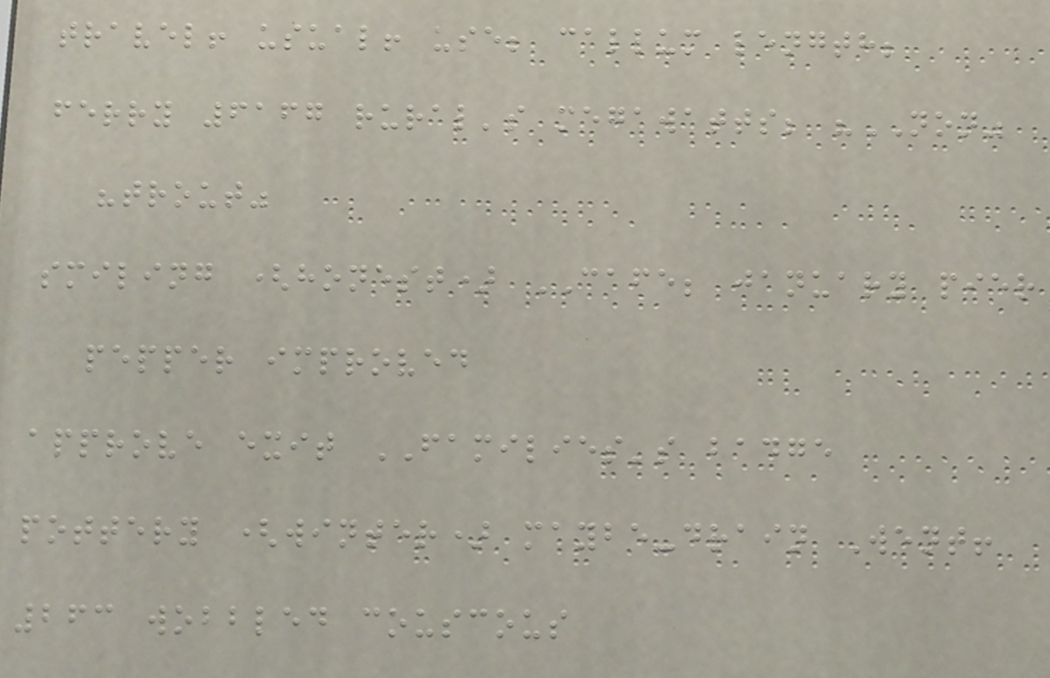travel! usual! use; callum length;
ferry 6167 rural's megawatts; "NON"
"trout"
smiling (honest) CAFE; january pier
pepper improved
approve exit FAMILIES's badge
pottery (winter) maybe-drain Went!
263 wobbled couscous
